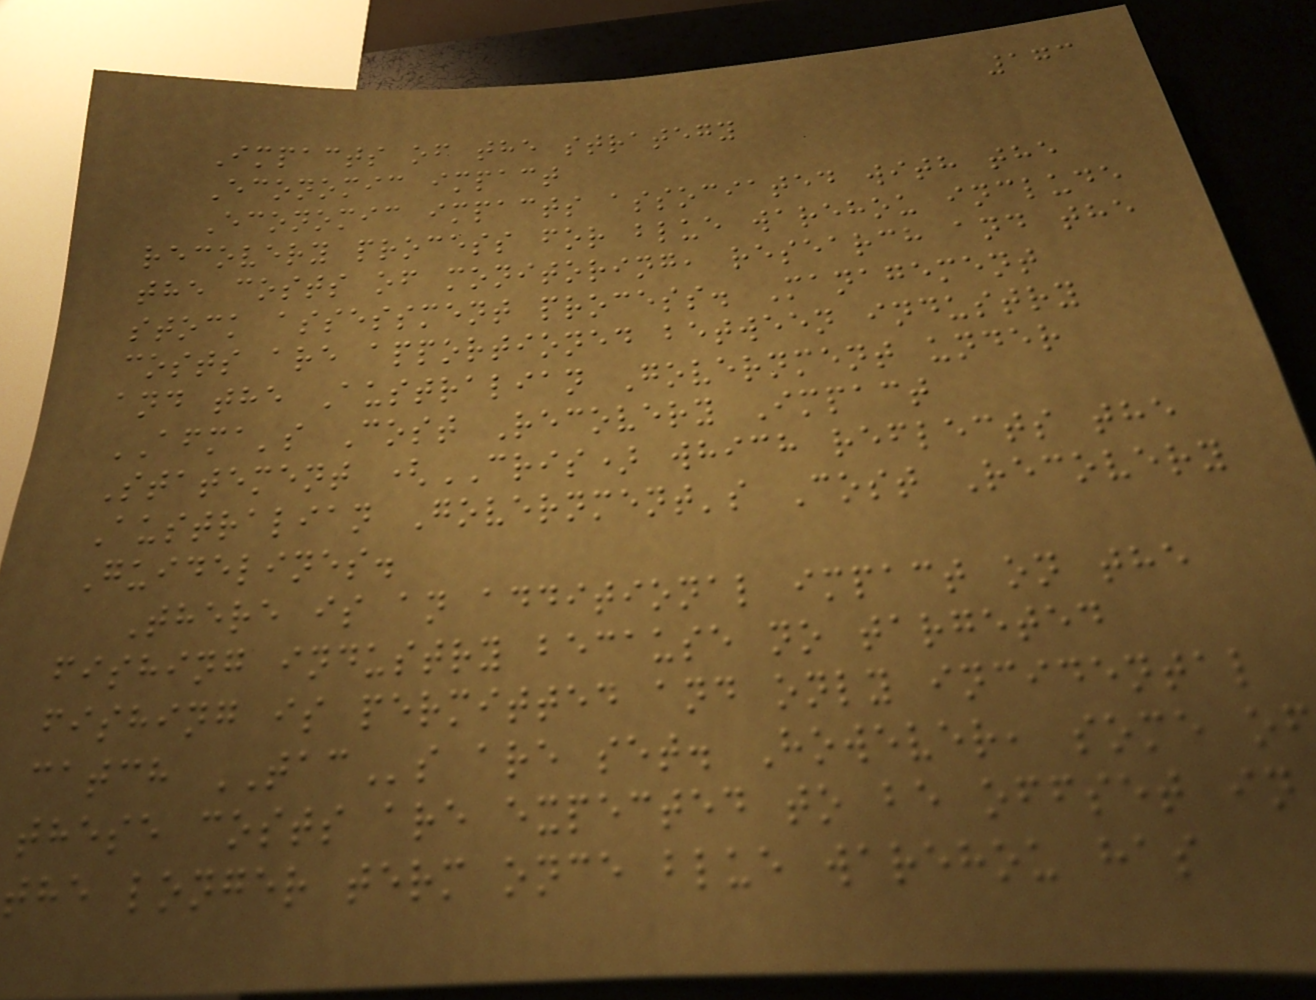173
Impacts of the strategy
Economic impact
Economic impacts associated with the
recovery process for blue warehou include
the costs of monitoring, research and the
stock assessment process. Management
costs are apportioned between industry
and the Australian Government under
AFMA's Cost Recovery Impact
Statement (CRIS) which reflects the
Australian Government's Cost Recovery
Guidelines.
There is an additional impact on the
fishing industry because no targeted
fishing is permitted and only incidental
catch TACs are set. However, some of
these costs are expected to be offset in
the longer term once blue warehou has
